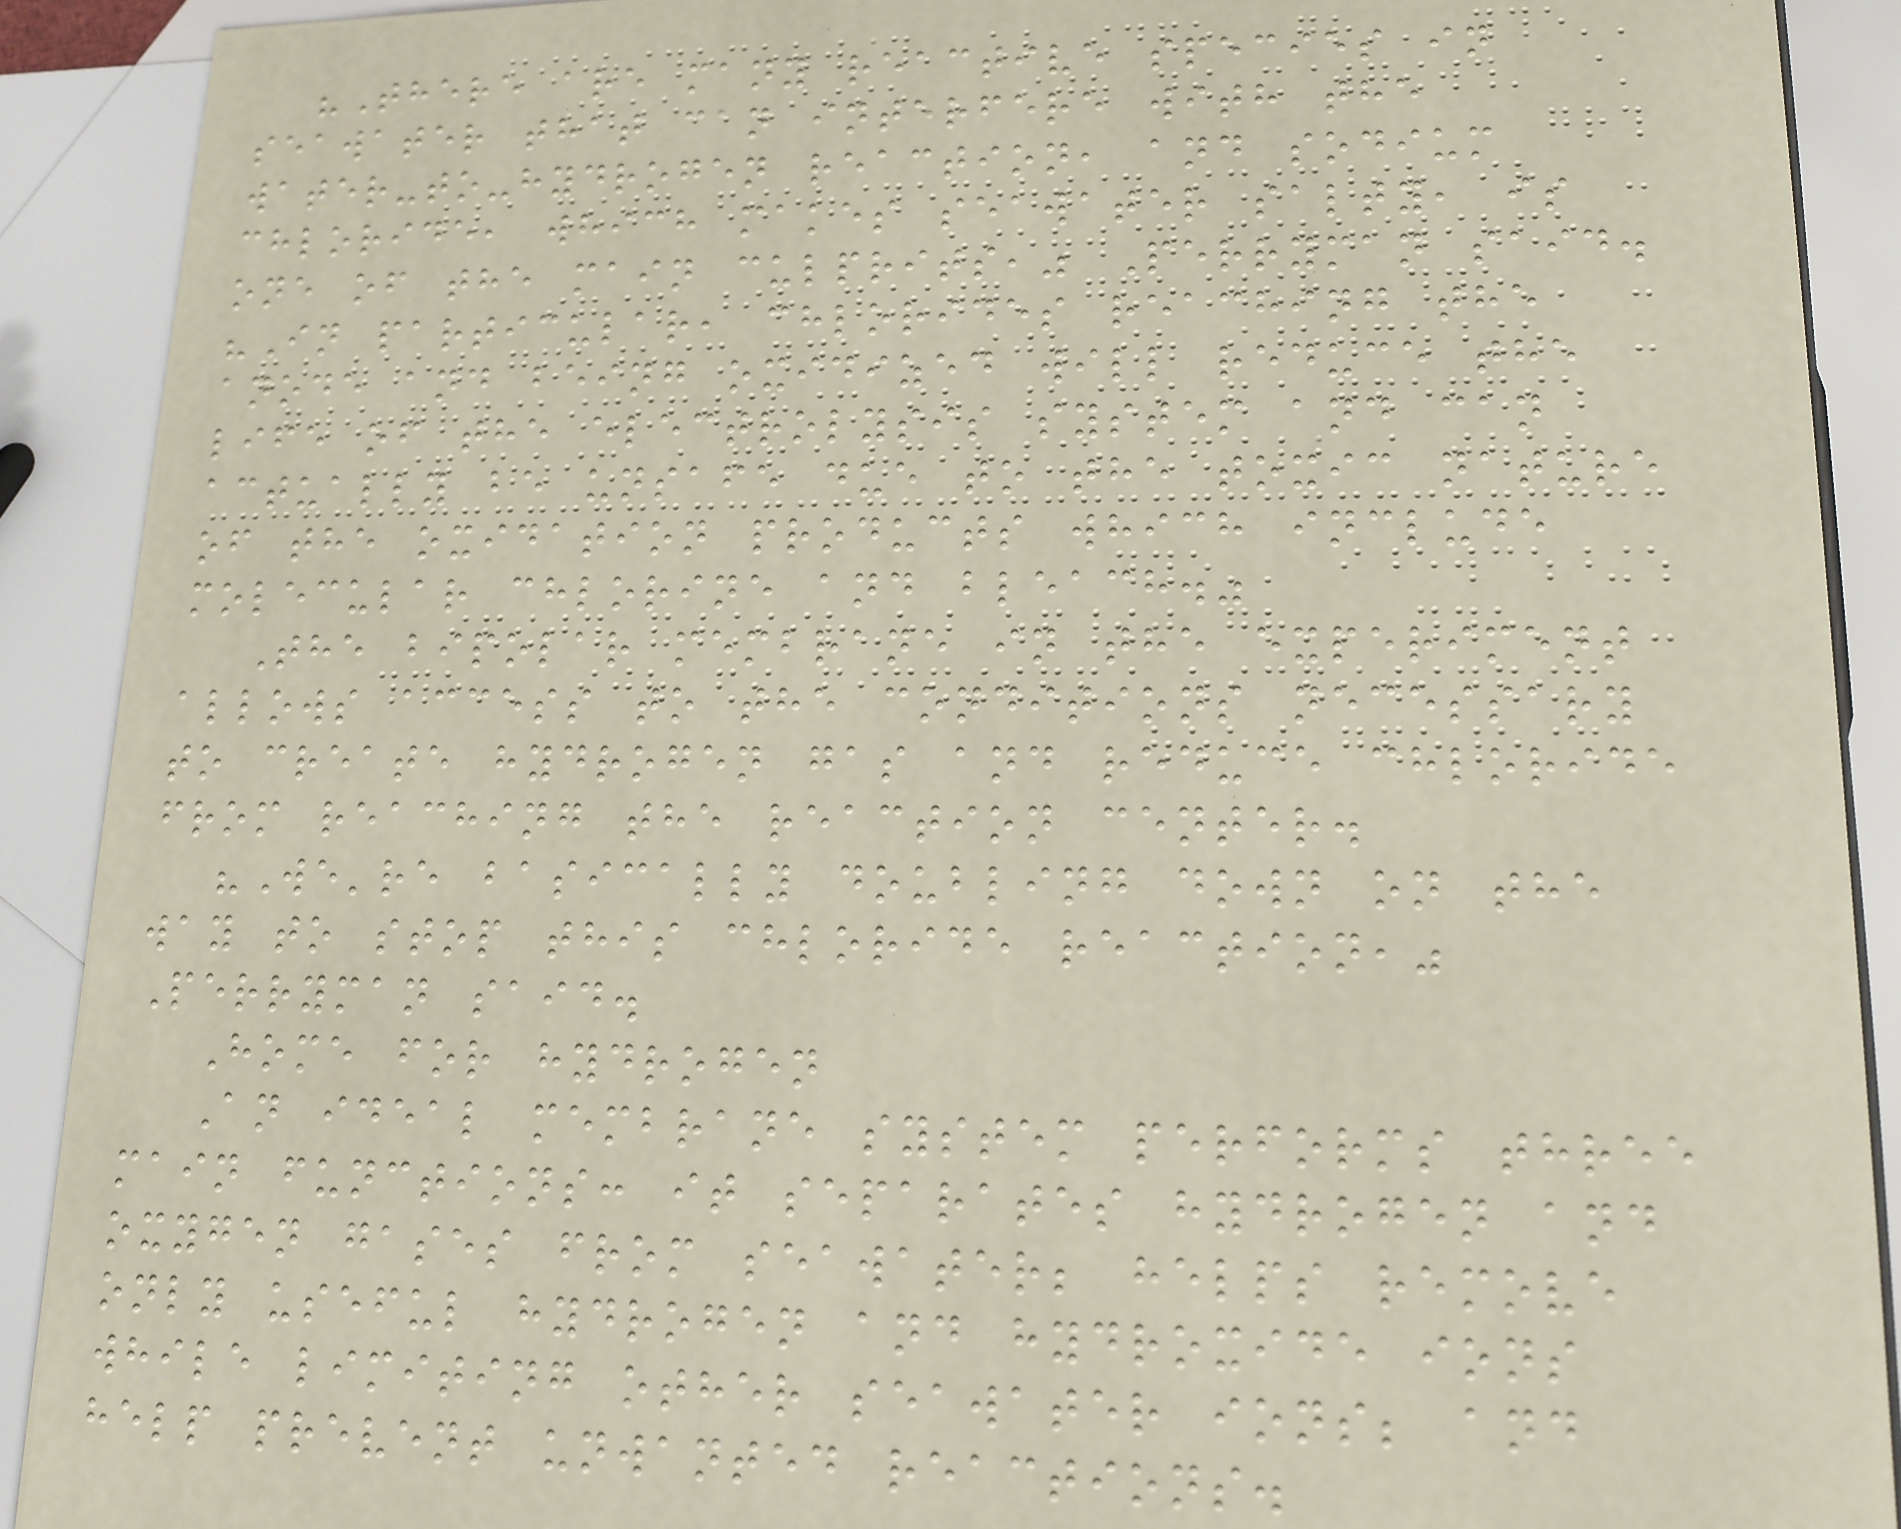"There are many reactive species in
seawater that can interfere with the
water-to-hydrogen reaction, and sodium
chloride, which makes seawater salty, is
one of the main culprits," Perryman said.
"In particular, chlorides reaching the
anode and being oxidized will reduce the
life of the electrolysis system and can
actually be unsafe due to the toxic nature
of the oxidation products which include
molecular chlorine and bleach."
The bipolar membrane in the experiment
allows access to the conditions necessary
to create hydrogen gas and reduce chloride
from reaching the reaction center.
"We're basically doubling down on the
way to stop this chloride reaction,"
Perryman said.
Home for hydrogen
An ideal membrane system performs three
main functions: it separates hydrogen and
oxygen gases from seawater; helps remove
only useful hydrogen and hydroxide ions
while limiting other seawater ions; and
help prevent unwanted reactions.
